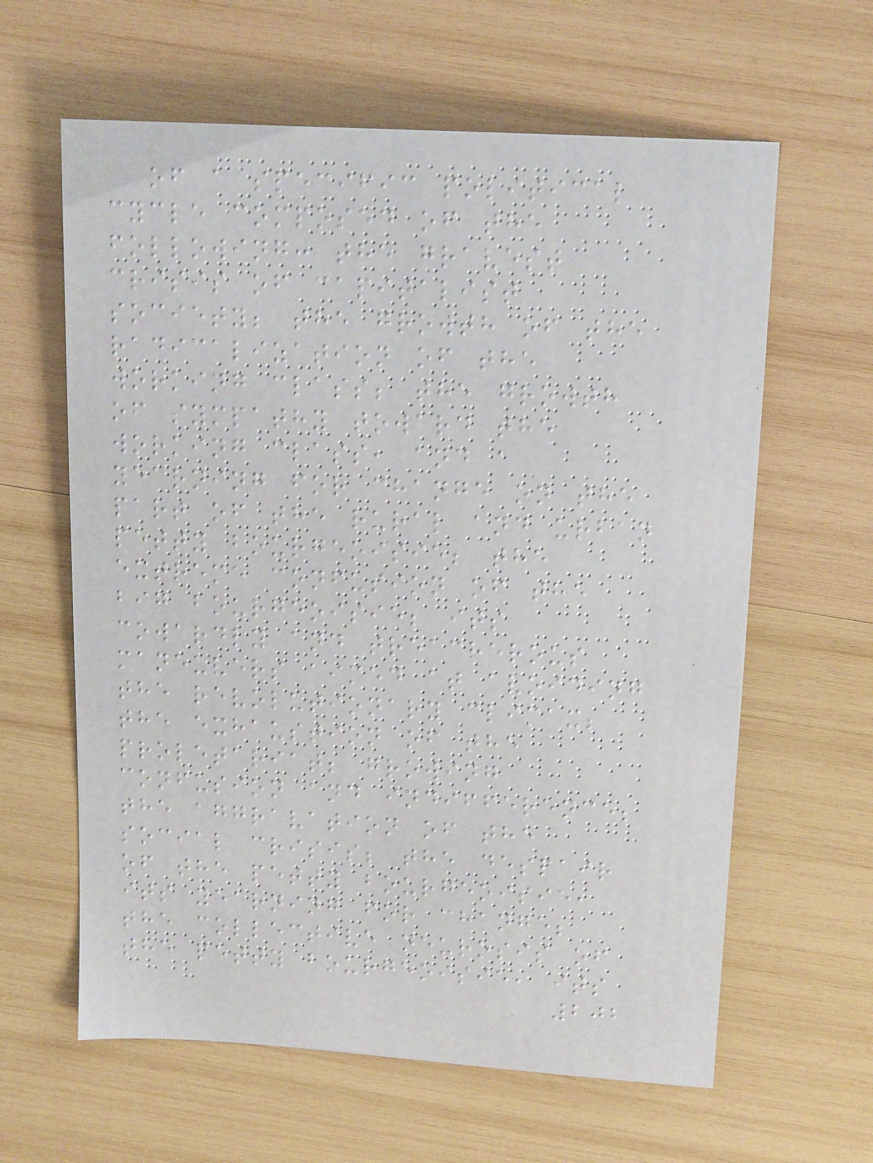of a specific political
cycle composed of the
following: the gravest
crisis of capitalist
society; the growth of the
radicalization of the
working class; the growth
of sympathy toward the
working class, and a
yearning for change on the
part of the rural and urban
petty bourgeoisie; the
extreme confusion of the
big bourgeoisie; its
cowardly and treacherous
maneuvers aimed at avoiding
the revolutionary climax;
the exhaustion of the
proletariat; growing
confusion and indifference;
the aggravation of the
social crisis; the despair
of the petty bourgeoisie,
its yearning for change;
the collective neurosis of
the petty bourgeoisie, its
202
